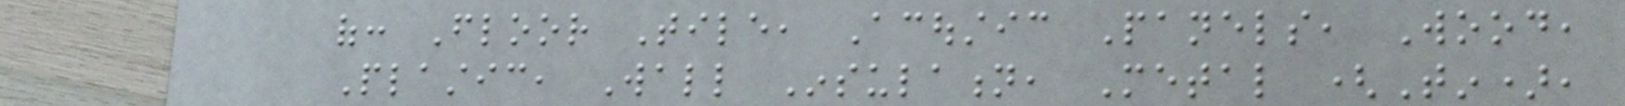of: Floor Tile, Acoustic Panels, Wood,
Plastic, Wall Insulation, Metal (Tin),
